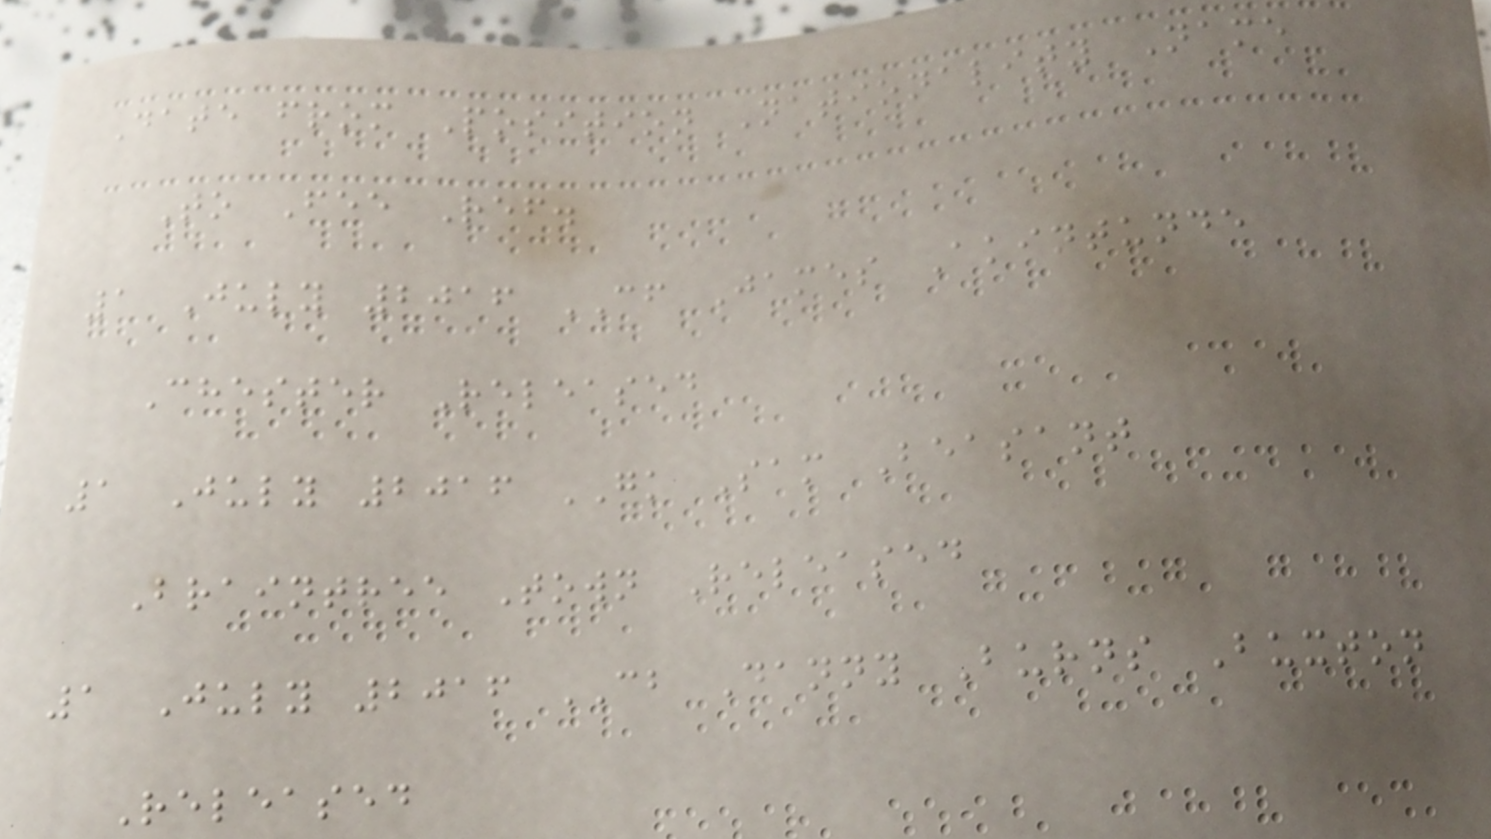Date from Position Nationality Name
To Fee Ref.
1 July 2016 CF James Akintunde
Chester Released
1 July 2016 GK Sam Beasant
Braintree Town Released
1 July 2016 CB Danny Burns Buxton
Released
